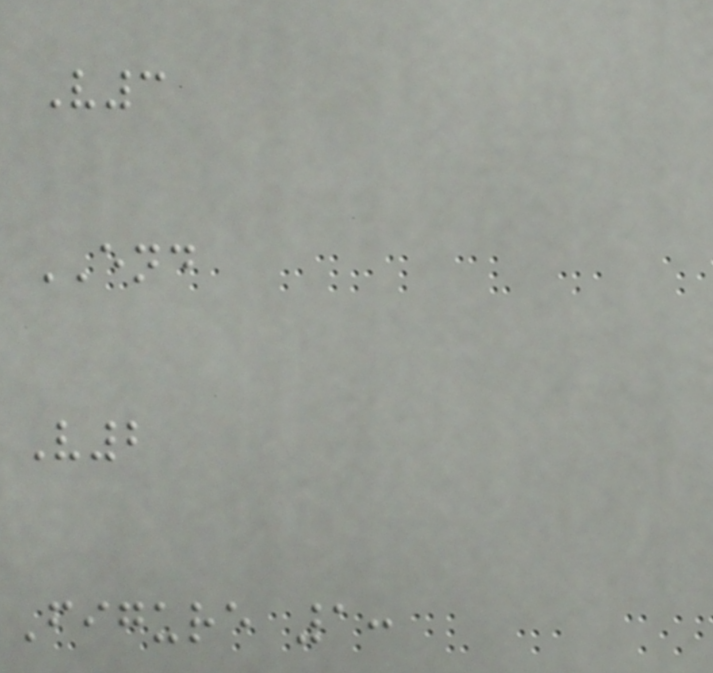V3
END
V2
Figure 1:
